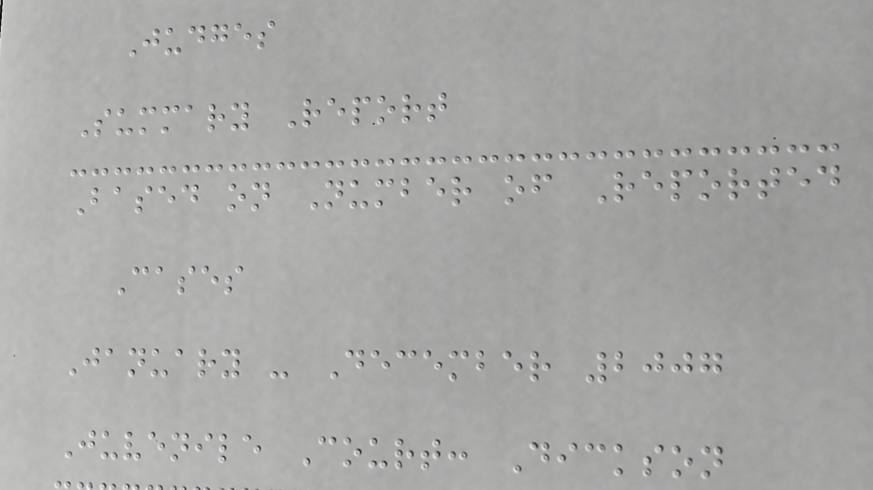Judges
Summary Report
Based on Number of Reported
Cases
January - December 2007
Juvenile Court: Dickson
